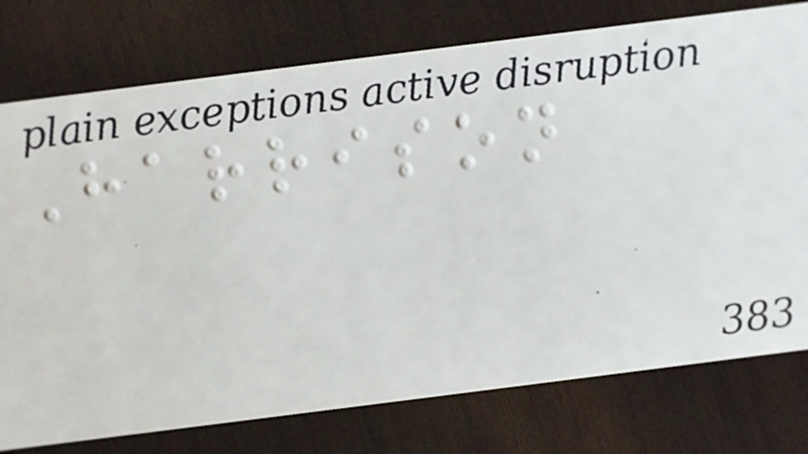Harrison
